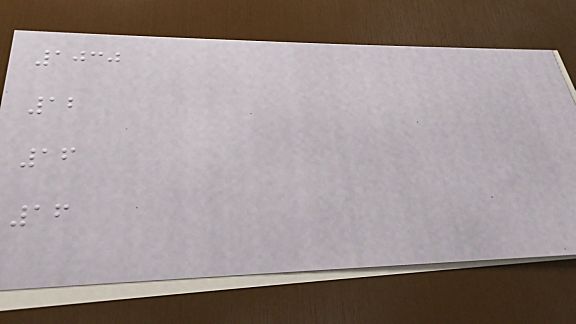1030
12
16
16
